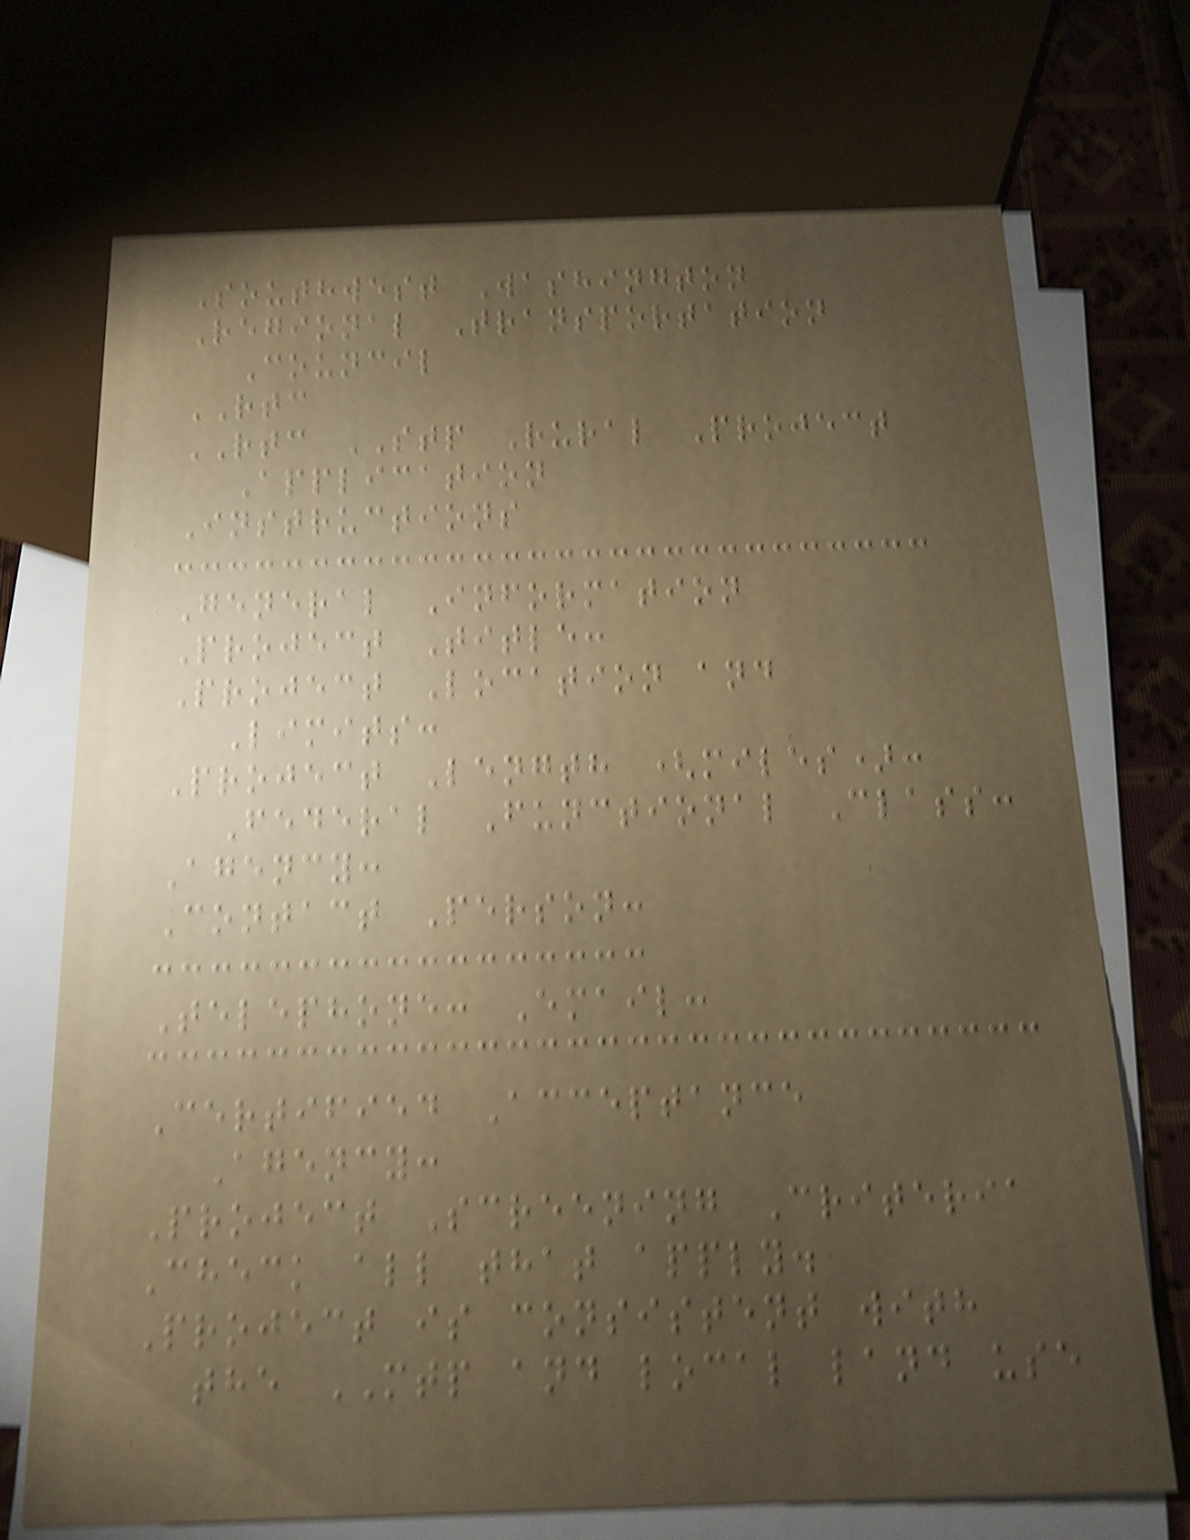Southwest Washington
Regional Transportation
Council
RTC
RTC STP Rural Project
Application
Instructions
General Information
Project Title:
Project Location and
Limits:
Project Length (miles):
Federal Functional Class:
Agency:
Contact Person:
Telephone: Email:
Certified Acceptance
Agency:
Project Screening Criteria
Check all that apply.
Project is consistent with
the MTP and local land use
